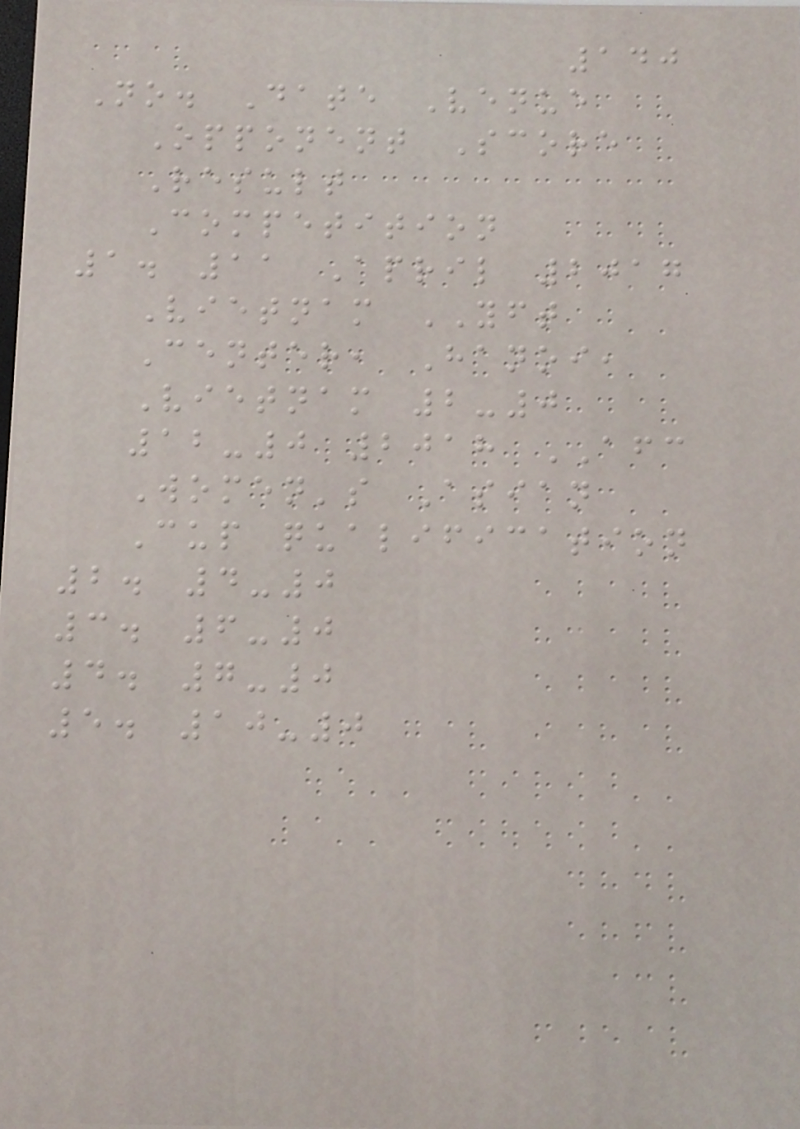140
No. Date Venue
Opponent Score
Result
Competition
1. 11 April 2017
Vietnam YFT
Center, Hanoi,
Vietnam 2-0
12-0 2018 AFC
Women's Asian
Cup qualification
2. 4-0
3. 6-0
4. 7-0
5. 10-0
